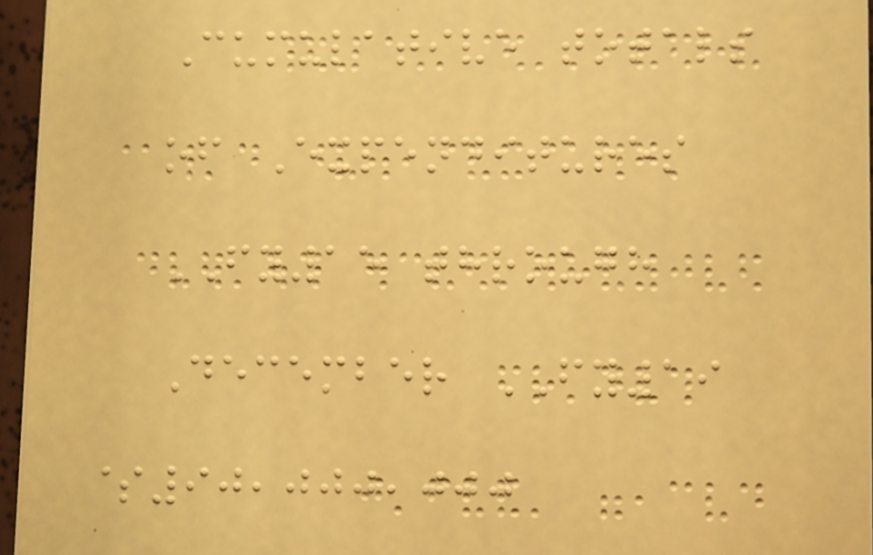Cumulative totals
of Expenditures
FY15 through
December FY19
$90,000,000
